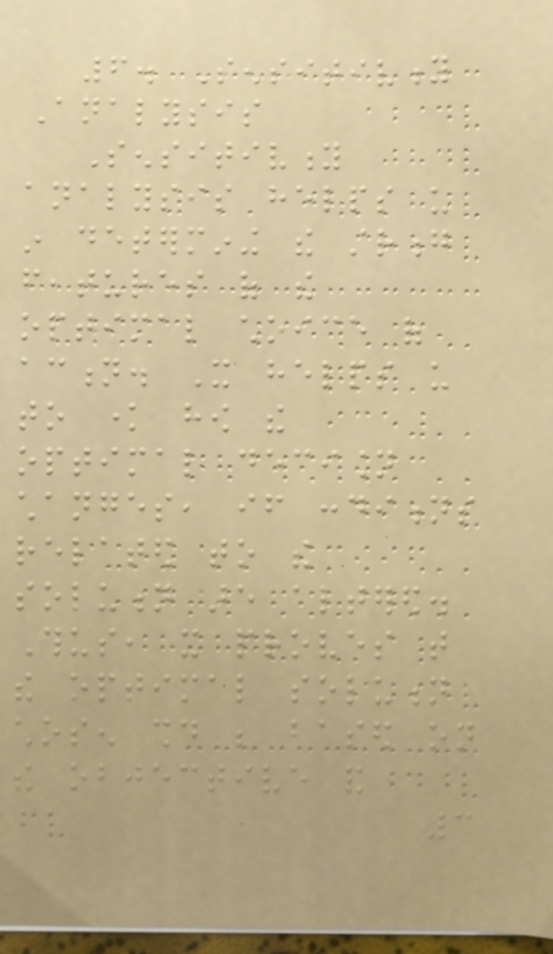6. Sensitivity
Analysis
Sensitivity
analysis helps us
in determining the strong
features of the
optimal choice of
action. It helps us
to know how the
optimal decision
changes, if conditions
related to the
solution are altered.
Thus, it proves that
the optimal solution
chosen should be based on
the objective and
3
